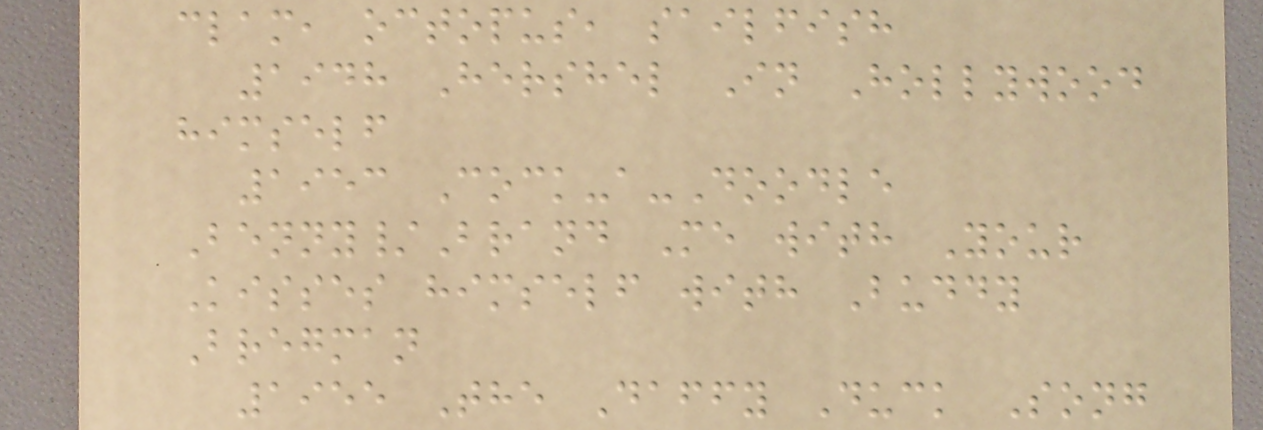clam, octopus, sailfish
1948 Hershel In Hollywood
himself
1953 Cock-a-Doodle
Benny/Brand Me with Your
Kisses himself with Buddy
Bregman
1955 The Daffy Duck Song
